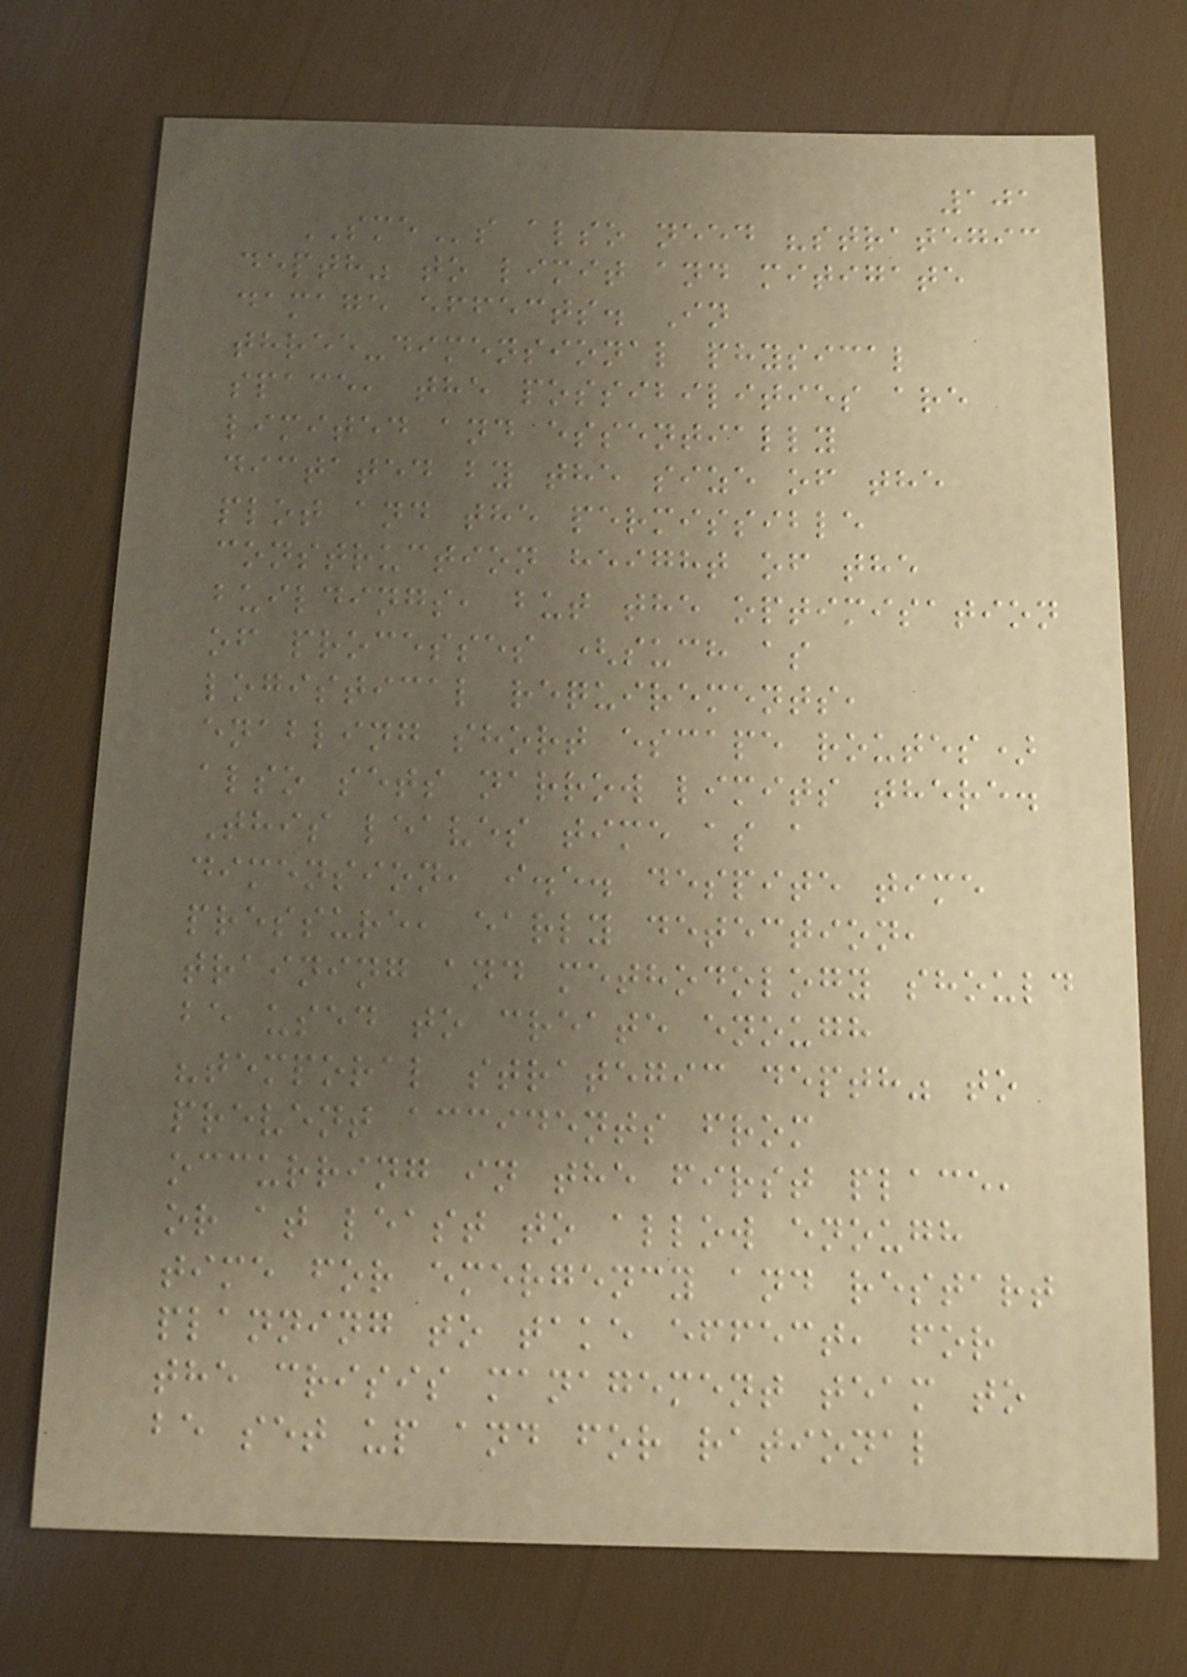101
SMEs also need "strategic
depth" to limit and mitigate
damage effects. In
three-dimensional physical
space, the possibilities are
limited and essentially
dictated by the size of the
plot and the permissible
construction height of the
buildings, but the optimisation
of processes (such as
logistical requirements,
enabling short escape routes)
also sets narrow limits there.
This leaves time as a
dimension, i.e. despite time
pressure, early detection,
training and methodology should
be used to create enough
"temporal strategic depth" to
prevent accidents from
occurring in the first place,
or at least to allow enough
time for emergency and restart
planning to take effect, for
the crisis management team to
be set up and for rational
